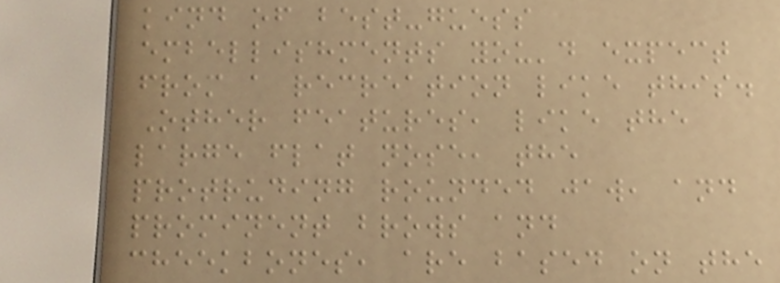kind of best-guess
embellishments you'd expect
from a recreation like this.
Other features, like the
large flat nose, the
protruding rounded jaw, and
prominent brows and
cheekbones, are based on the
